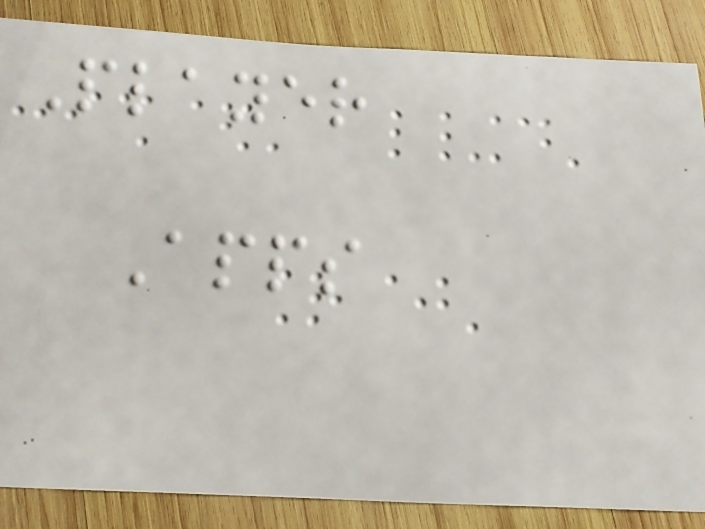Player
Apps
